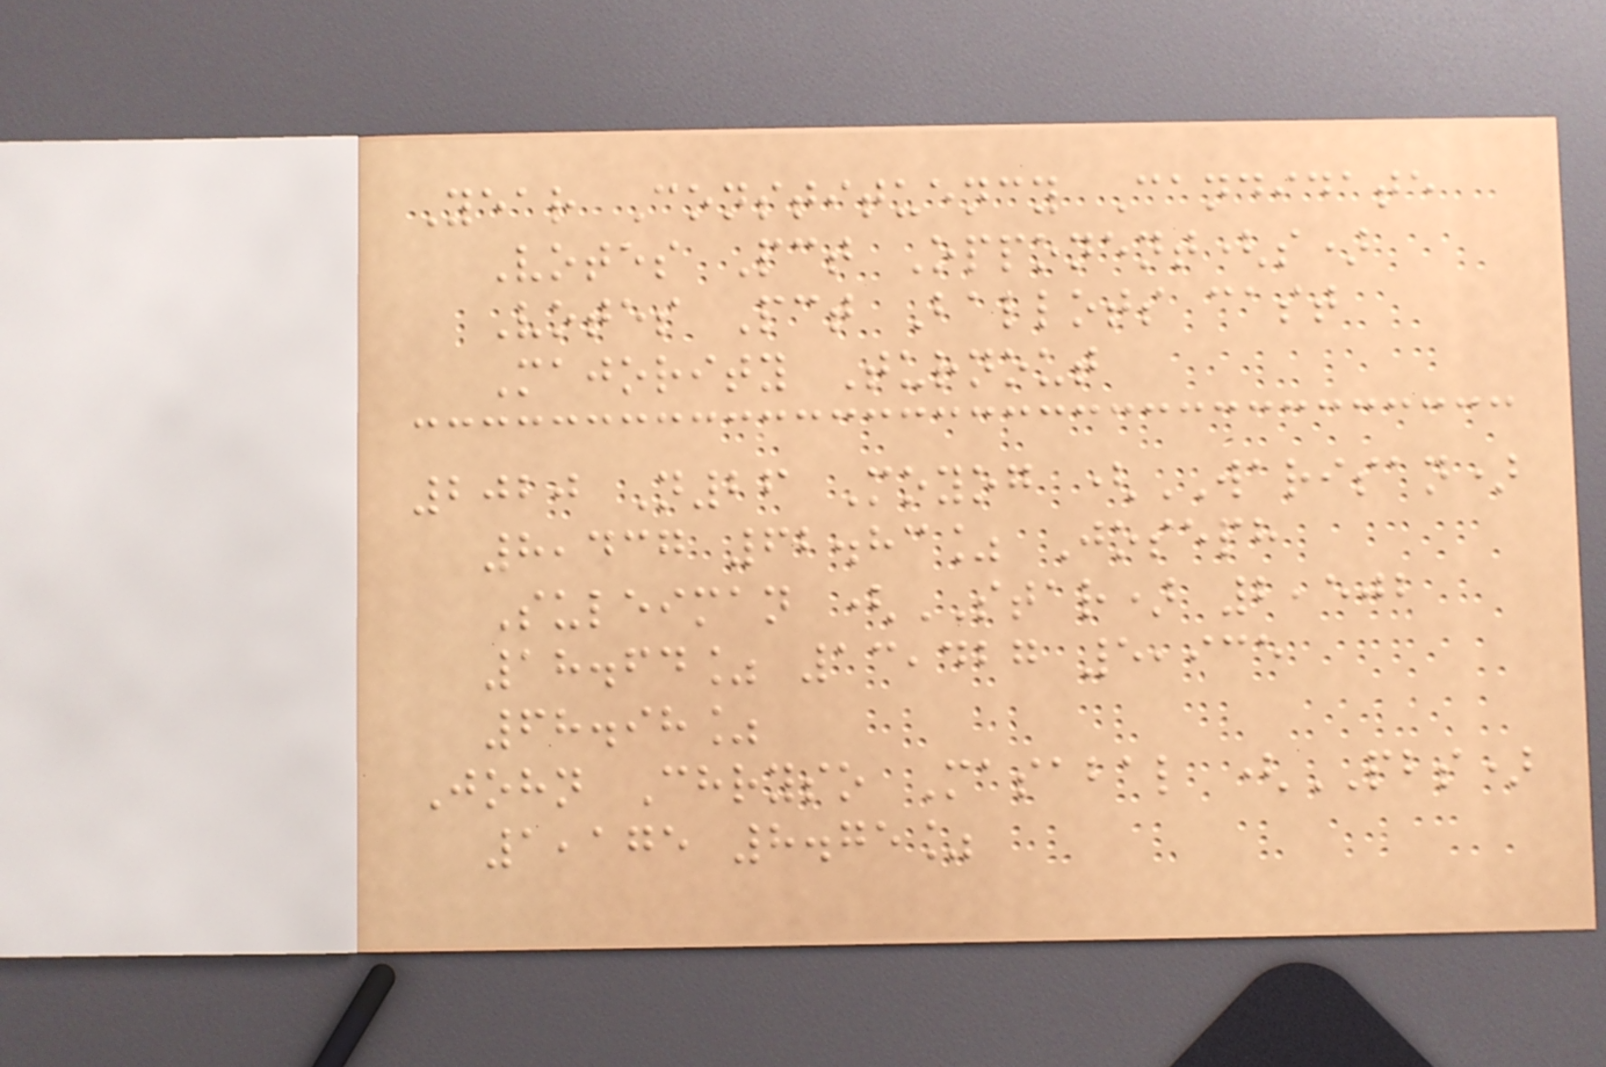Year Constituency Candidate
Votes Pct Opponent(s)
Votes Pct Ballots cast
Majority Turnout
2020 N26 Moyog (WARISAN)
8,437 62.83% Joseph
Suleiman (STAR) 2,502
18.64% 13,427 5,935
68.98%
John Chryso Masabal (PBS)
1,175 8.75%
